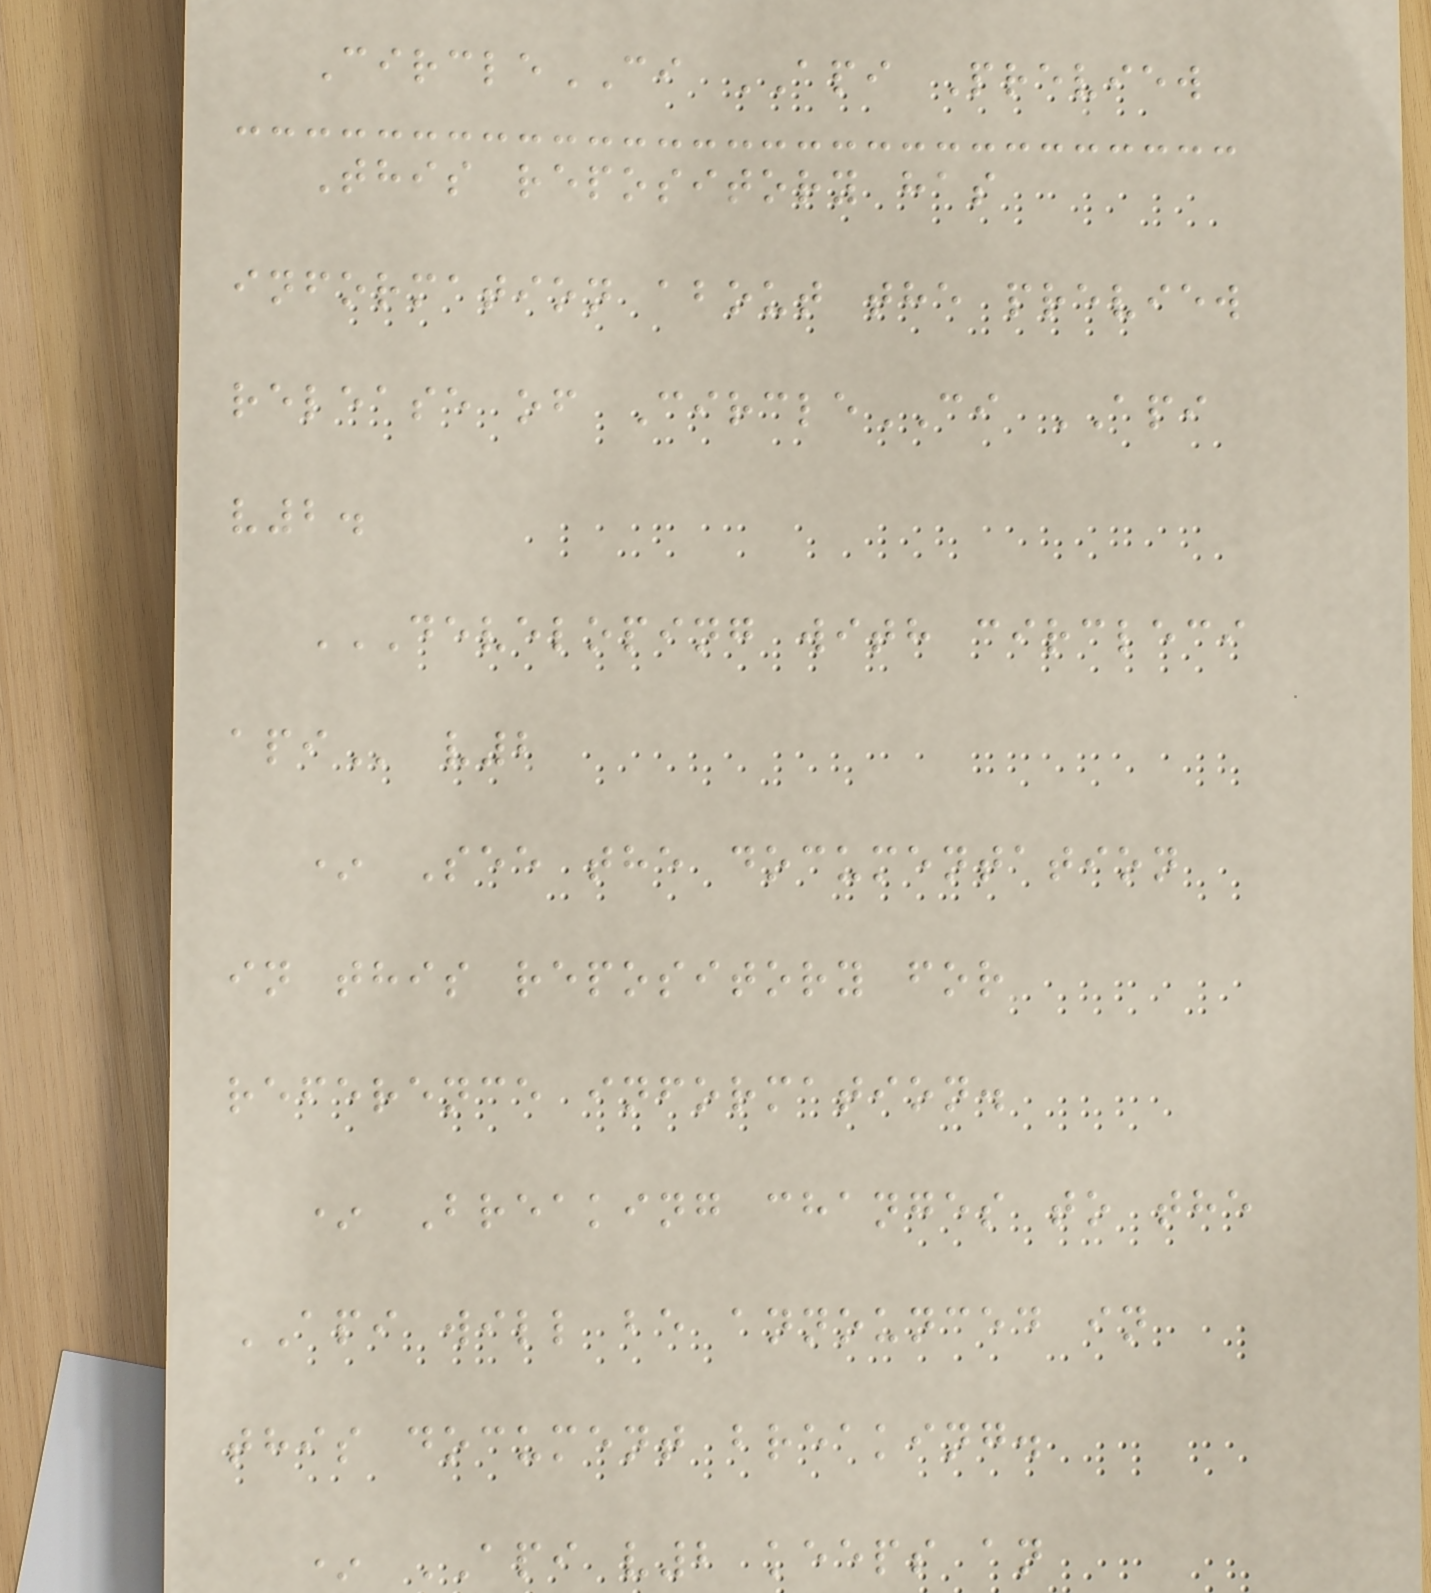CircleCI API Preview
This repository has
information about the preview
release of CircleCI API
v2.
DEVELOPING WITH CIRCLECI
API v2
* See the documentation
in this repository for
reference information.
* Breaking changes to the
API will be announced in
this document breaking.
* API v2 keeps an
